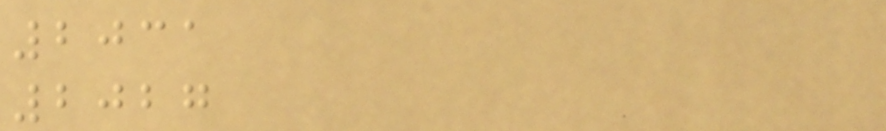2031
2027
